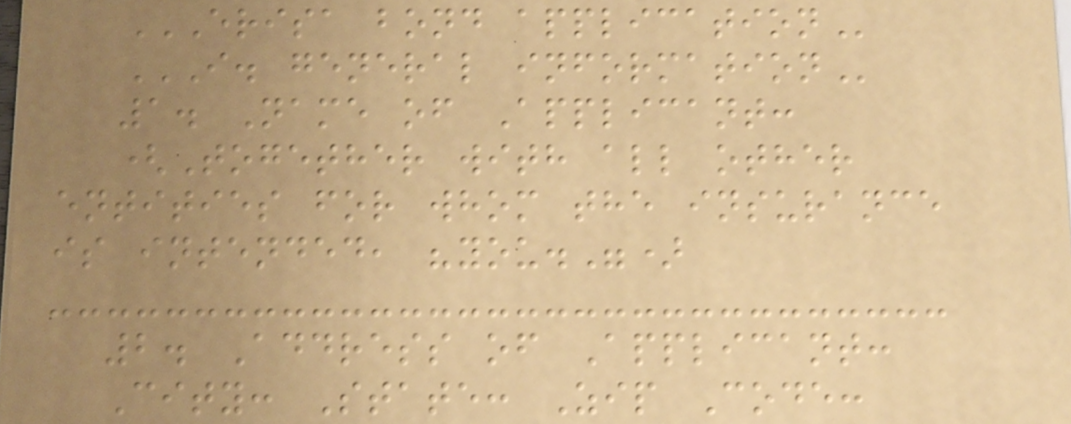ERISA BOND APPLICATION
I. GENERAL INFORMATION
1. Name of Applicant:
(Together with all other
entities for whom the insurance
is intended, "you.")
2. Address of Applicant:
City: State: Zip Code:
